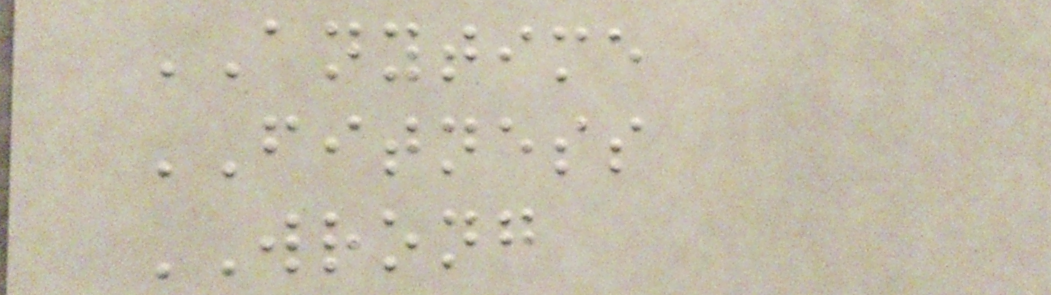ANYTIME
FITNESS
WRONG
